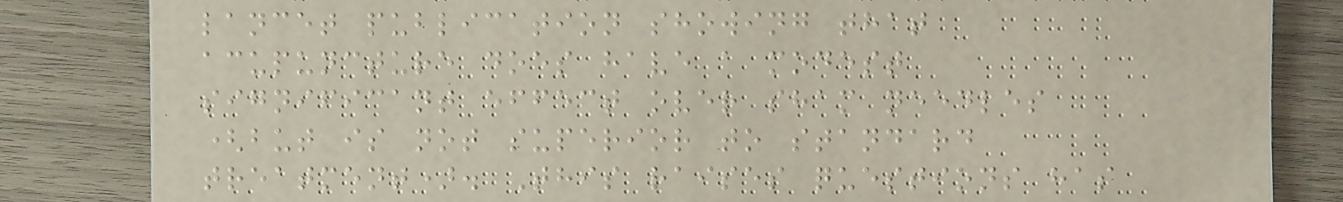lancet publication showing that
acupuncture does have a modest
significant effect over sham needles
(but is not superior to standard
treatment). This raises questions has
